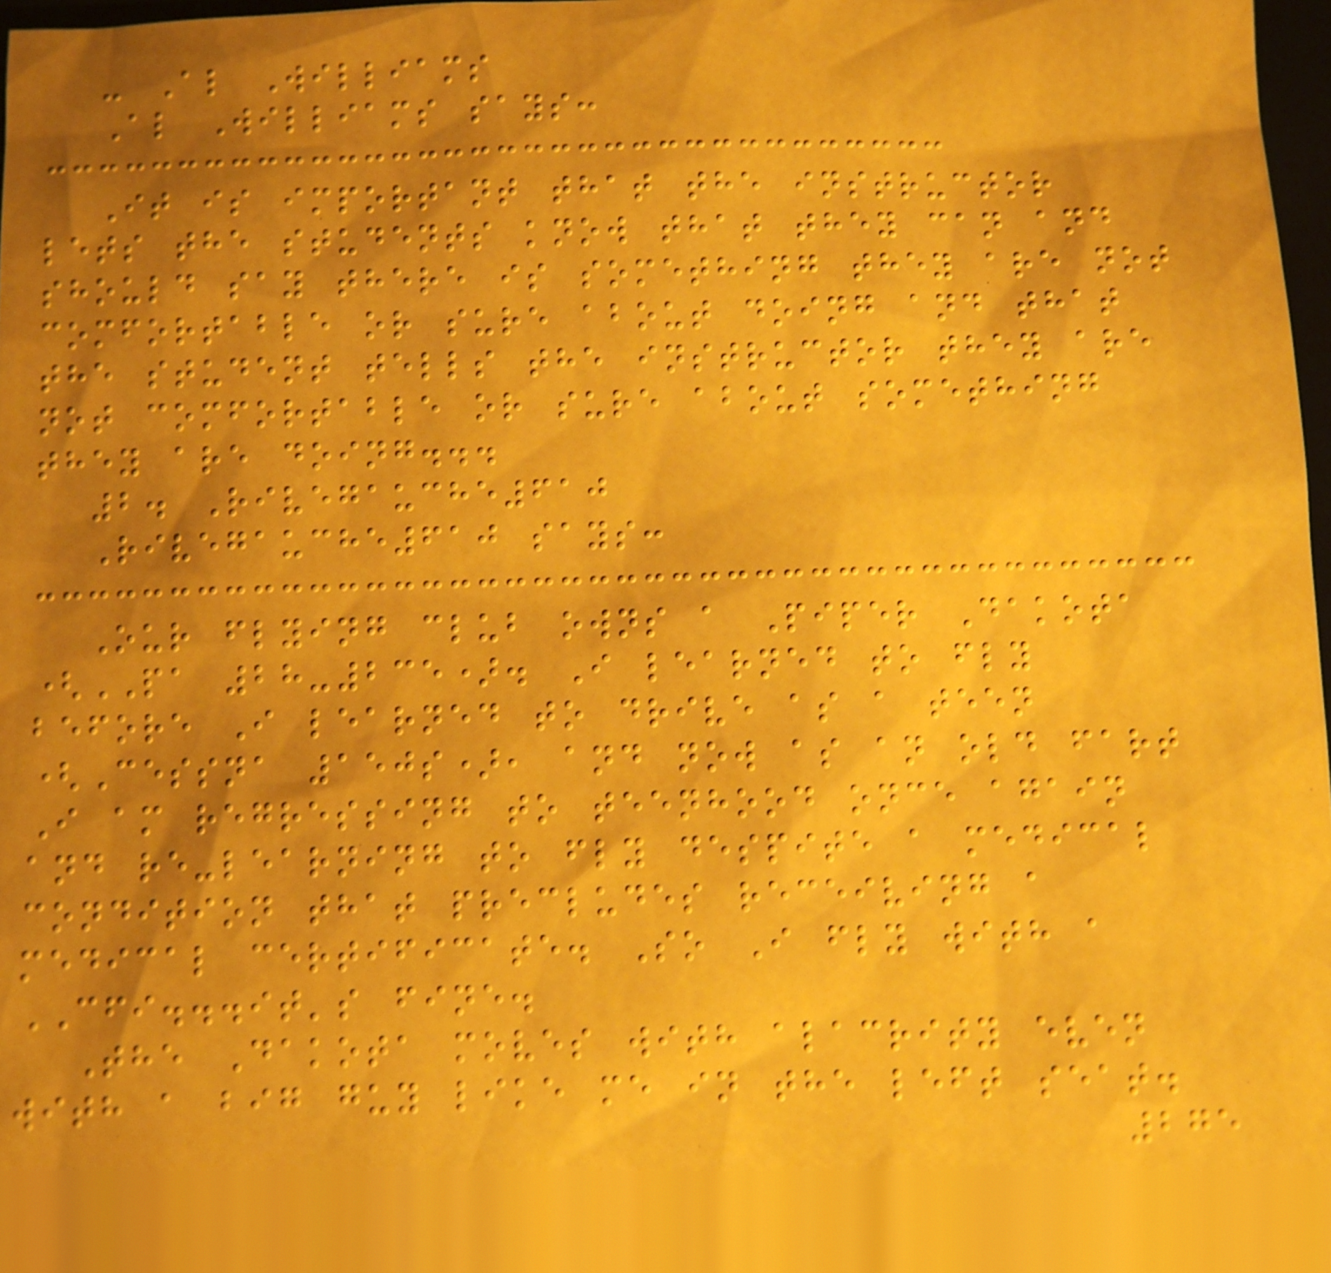- Al Williams
Al Williams says:
It is important that the instructor
lets the students know that they can and
should say there is something they are not
comfortable or sure about doing and that
the student tells the instructor they are
not comfortable or sure about something
they are doing...
2. Rivegauche610
Rivegauche610 says:
Our flying club owns a Piper Dakota
(PA 28-235). I learned to fly
before I learned to drive as a teen
(Cessna 150s), and now as an old fart
I am regressing to teenhood once again
and re-learning to fly despite a medical
condition that precludes receiving a
medical certificate. So I fly with a
CFI...it's fine.
The Dakota moves with alacrity even
with a big guy like me in the left seat.
275
